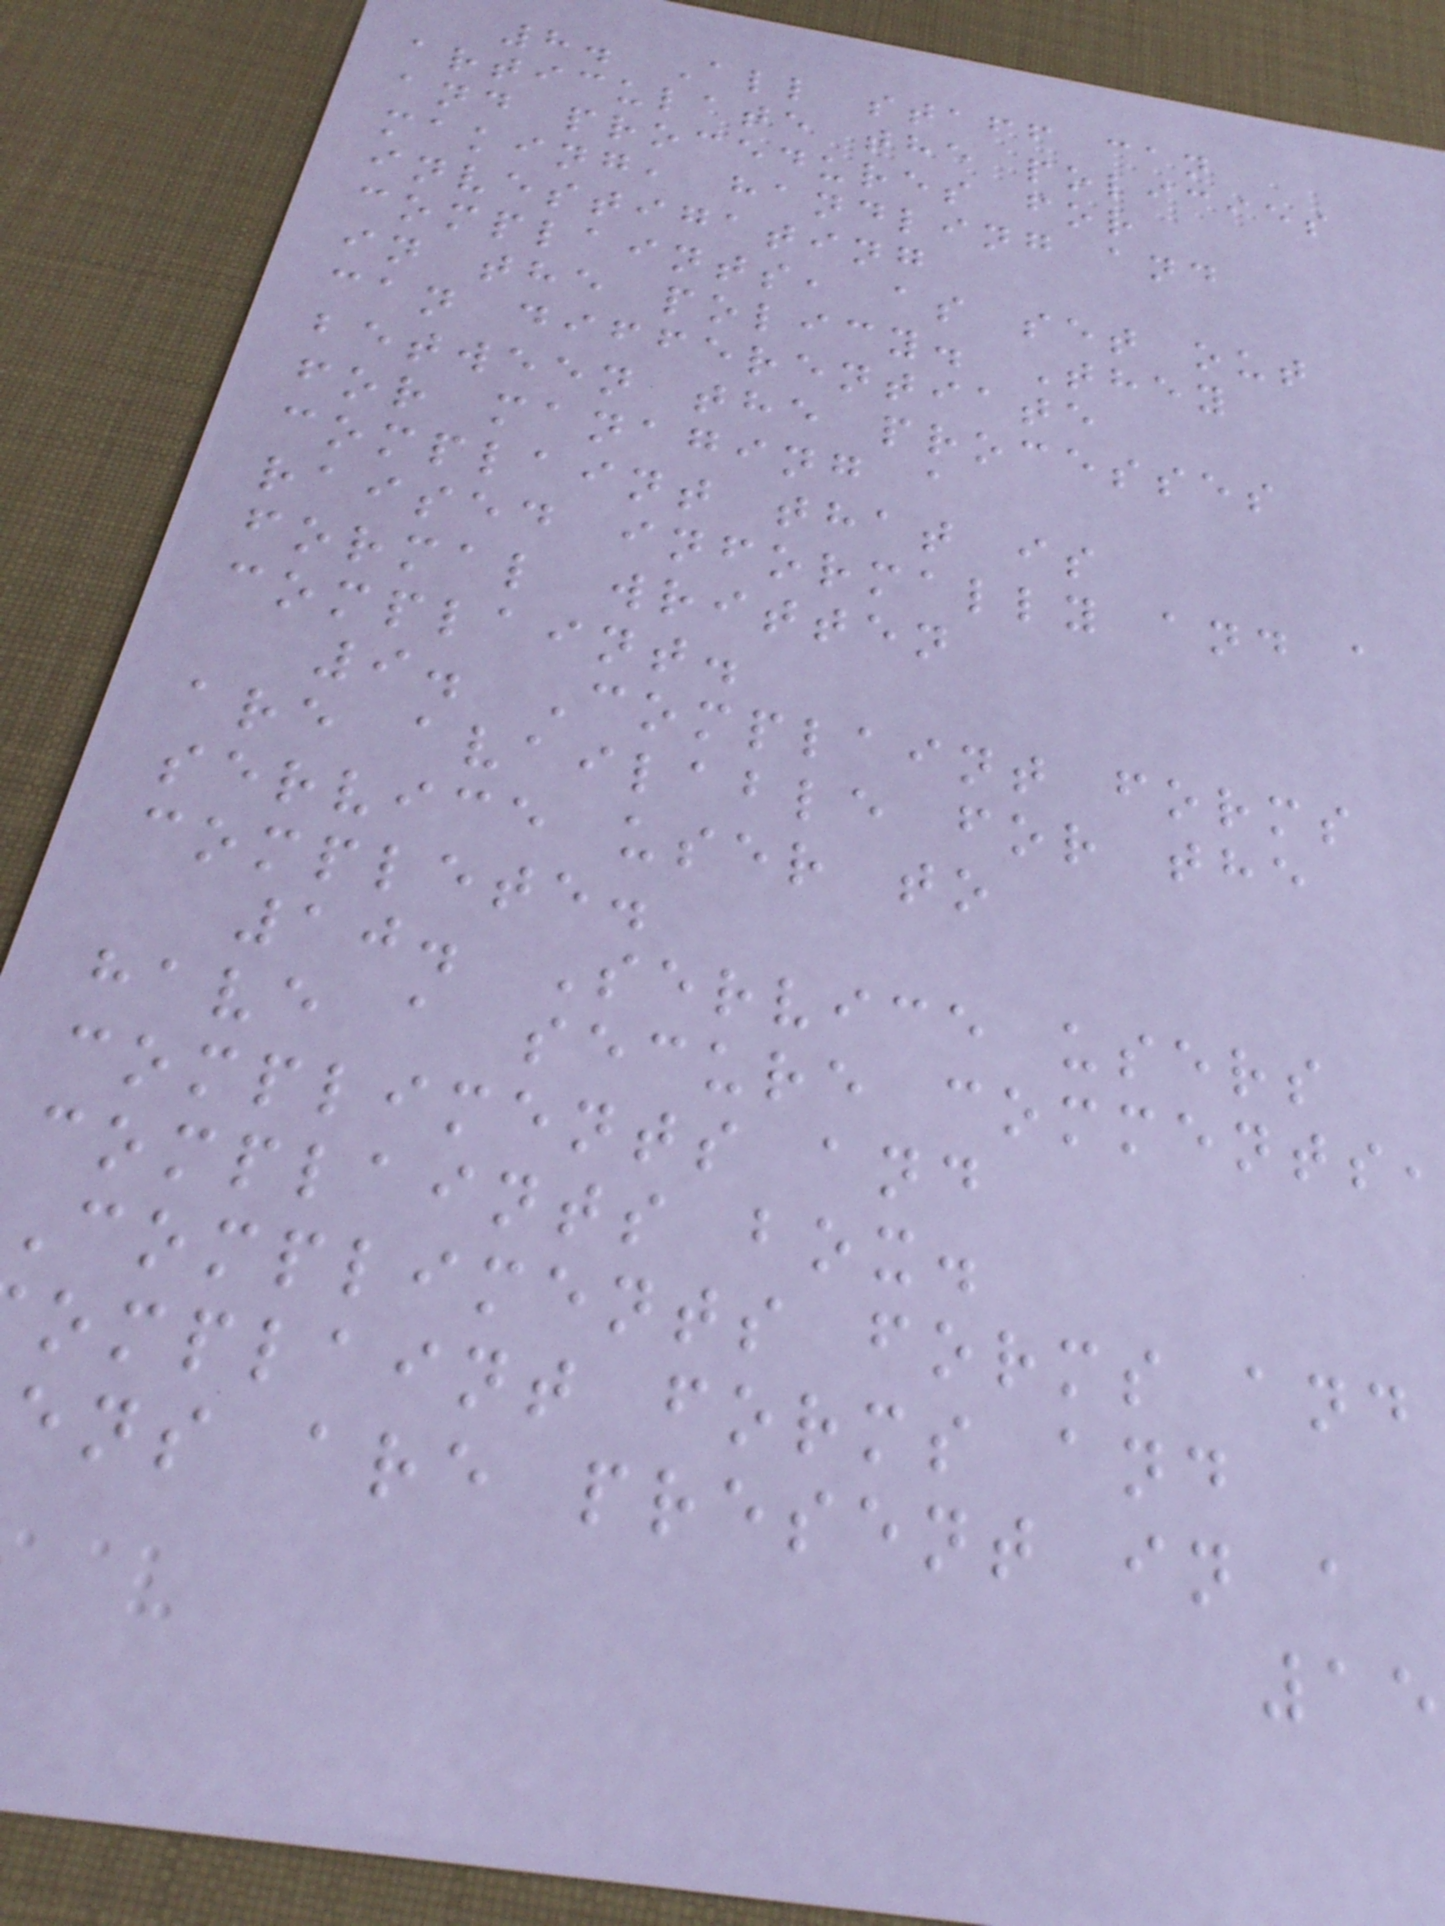8. All staff can
articulate the policies
and procedures for
making, handling and
investigating
complaints, as set out
in the policy. They
can differentiate
between the processes
for managing a
complaint that is
raised informally and a
formal written
complaint.
9. Complaint forms
are available for the
service user to
complete.
10. Service users
have a secure comments,
compliments and
complaints box.
compliments forms and
omplaint forms and
ens are present in a
